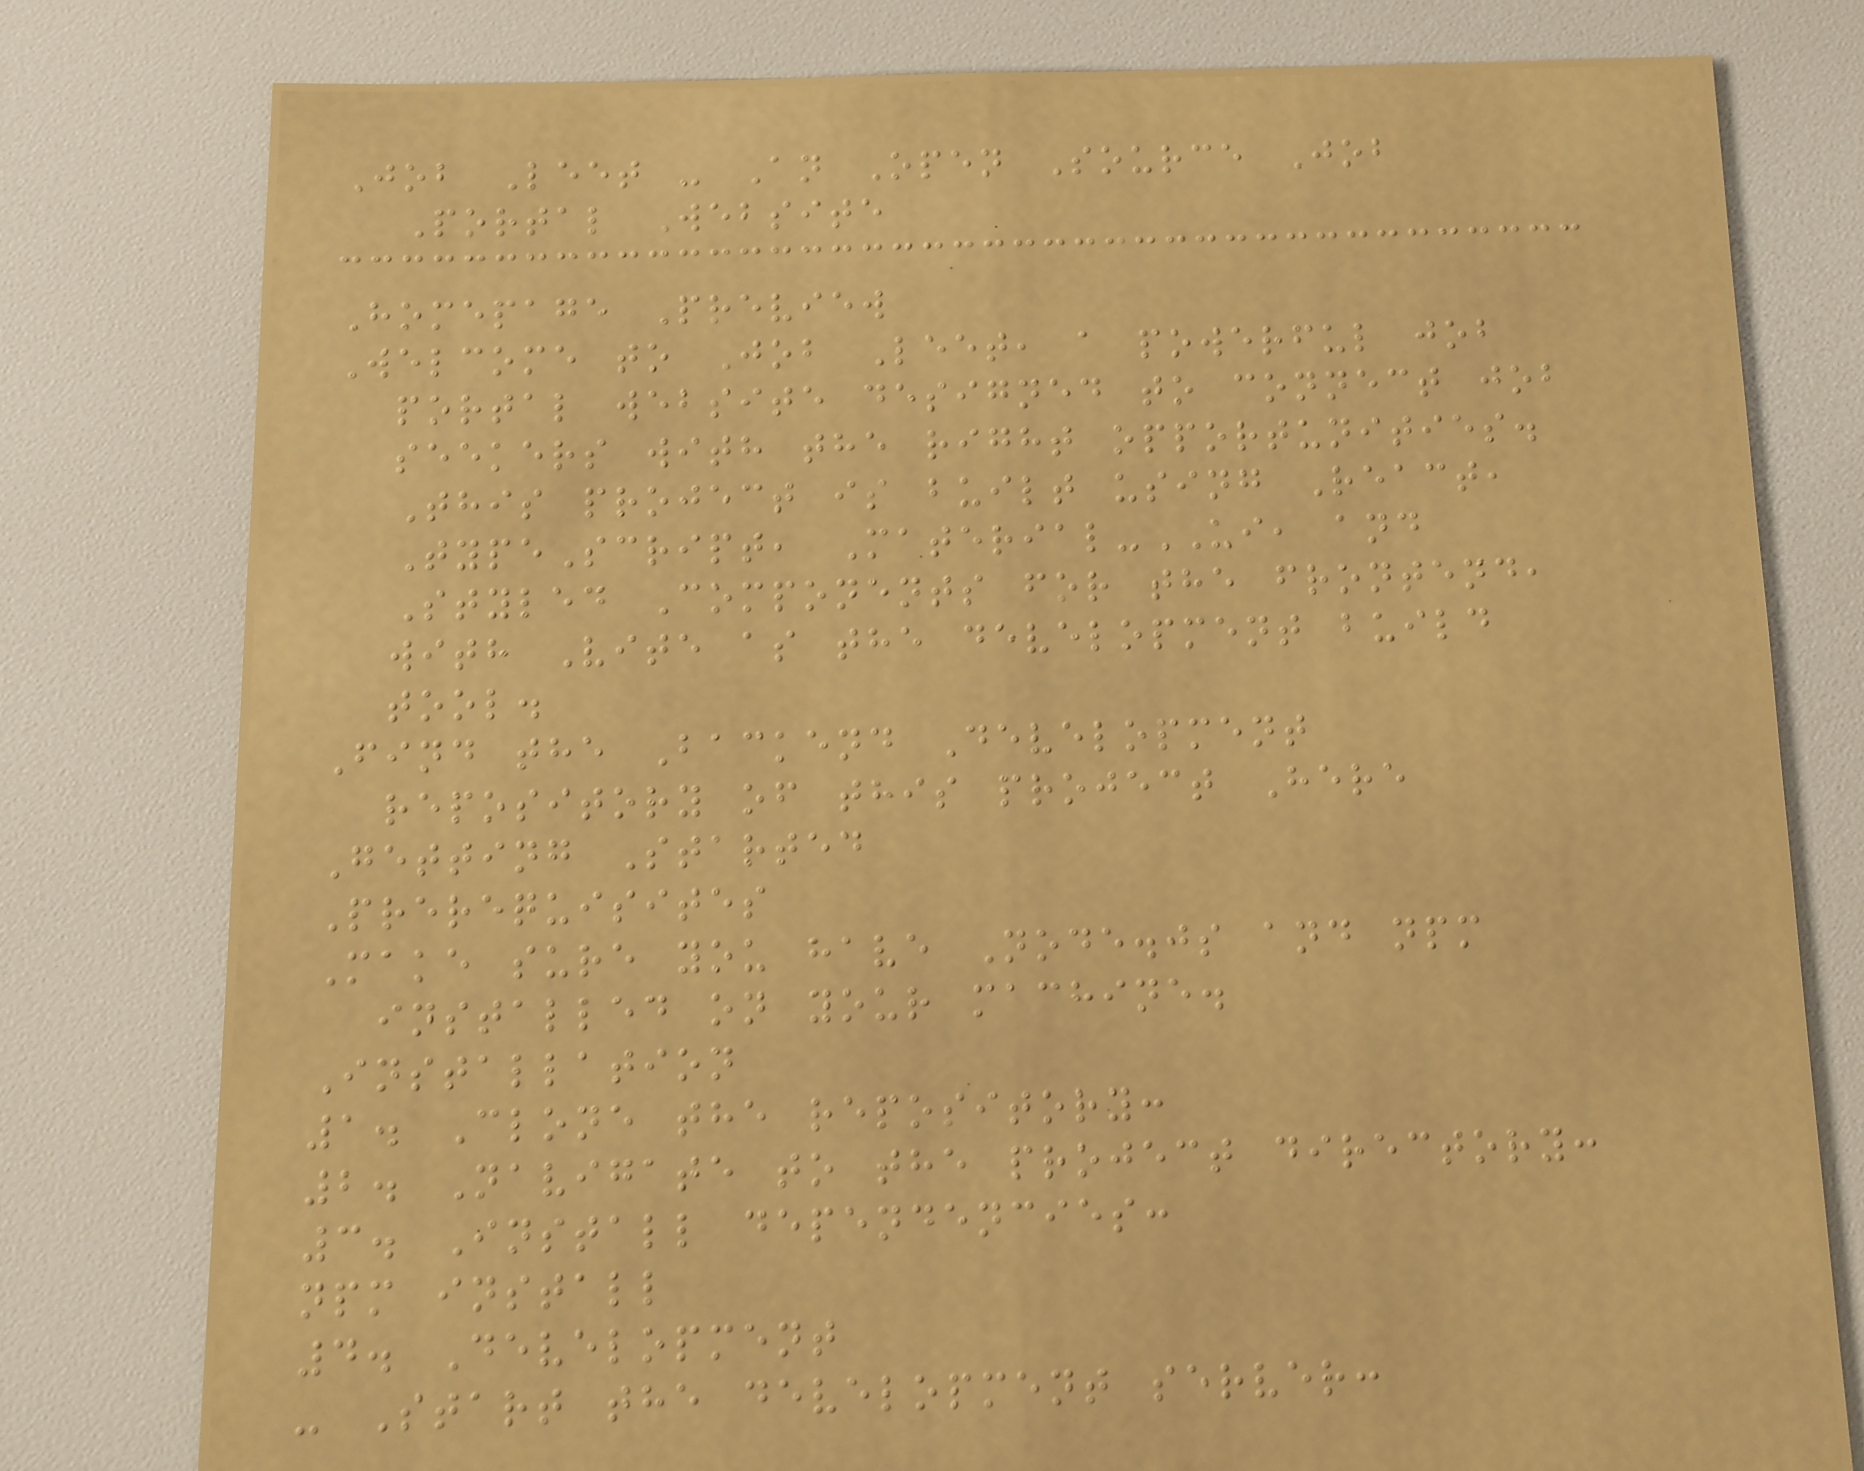Job Leet - An Open Source Job
Portal Website
Homepage Preview
Welcome to Job Leet, a powerful job
portal website designed to connect job
seekers with the right opportunities.
This project is built using React,
TypeScript, Material-UI, and
Styled Components for the frontend,
with Vite as the development build
tool.
Find the Backend Development
repository of this project Here
Getting Started
Prerequisites
Make sure you have Node.js and npm
installed on your machine.
Installation
1. Clone the repository:
2. Navigate to the project directory:
3. Install dependencies:
npm install
4. Development
- Start the development server:
